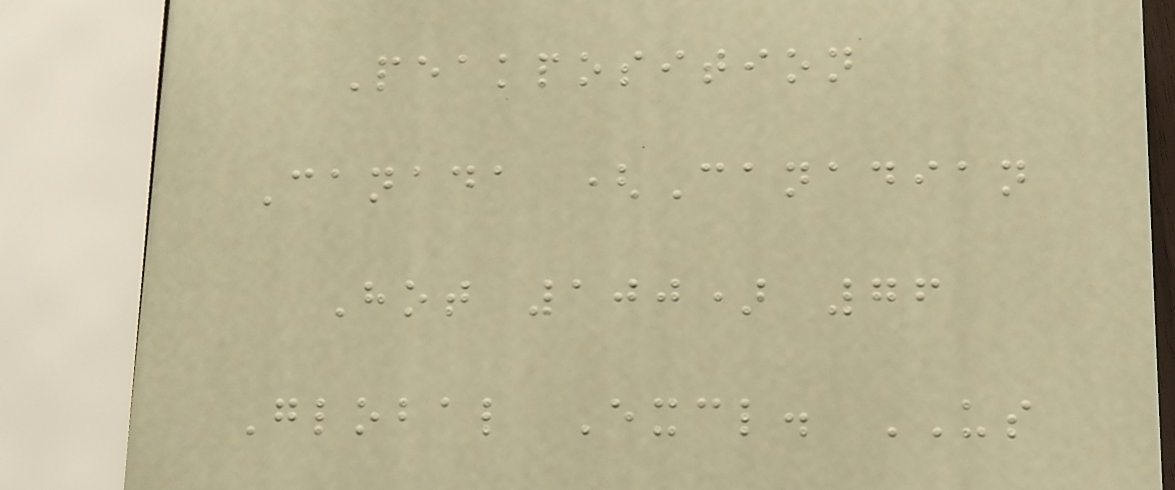Peakposition
Canada (Canadian
Hot 100) 76
Global Excl. US
